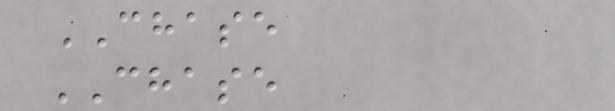CHASE
CHASE
